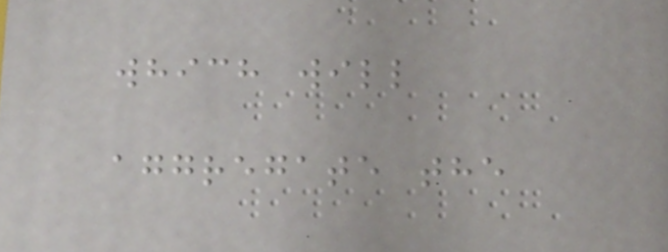which will
aggregate the
